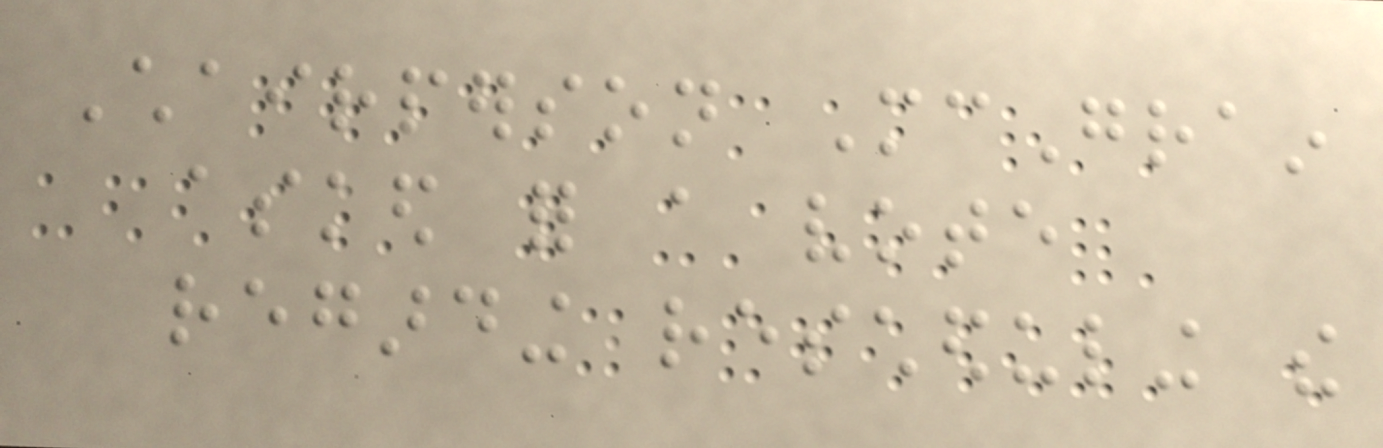Chairperson McGrain
asked for a vote
regarding rescheduling the
